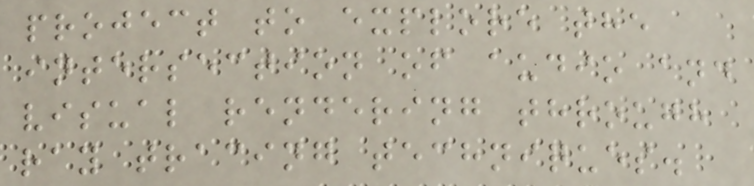project to explore the
intersection of audio and
visual rendering through
ray tracing techniques.
